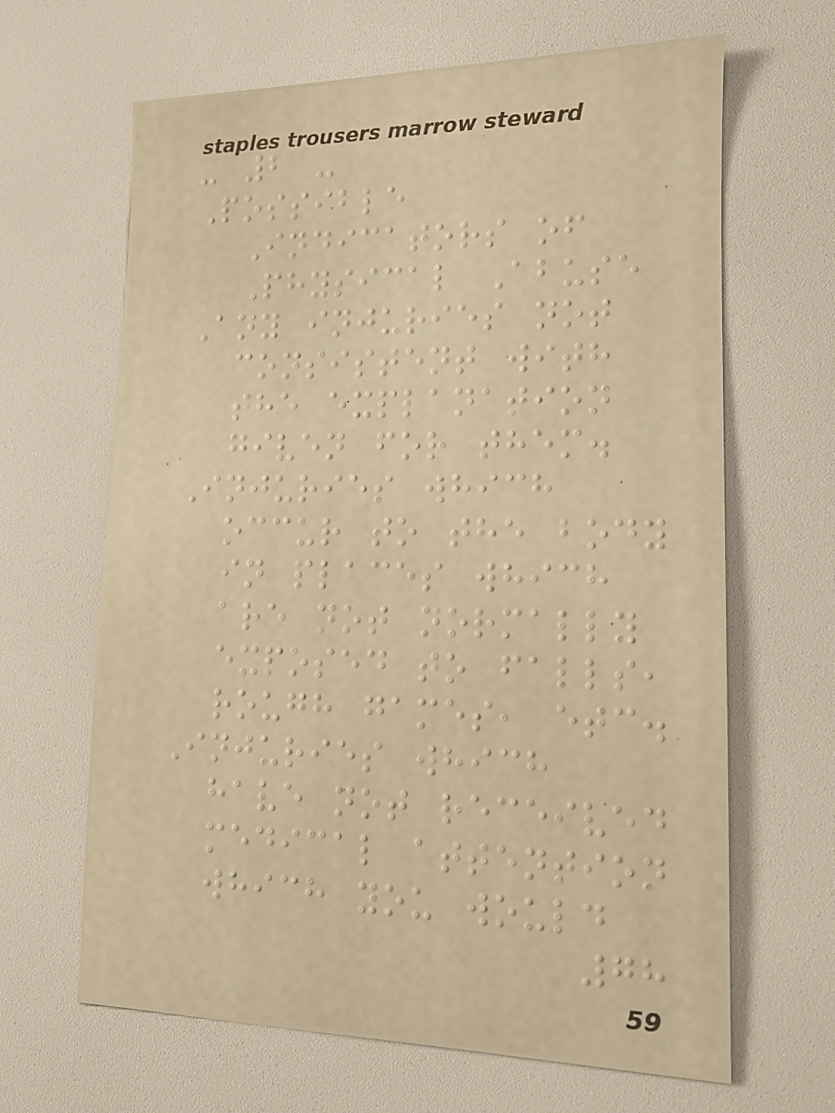- 2 -
Possible
Indicators of
Physical Abuse
Any injuries not
consistent with
the explanation
given for them.
Injuries which
occur to the body
in places which
are not normally
exposed to falls,
rough games, etc.
Injuries which
have not received
medical attention
which you would
78
